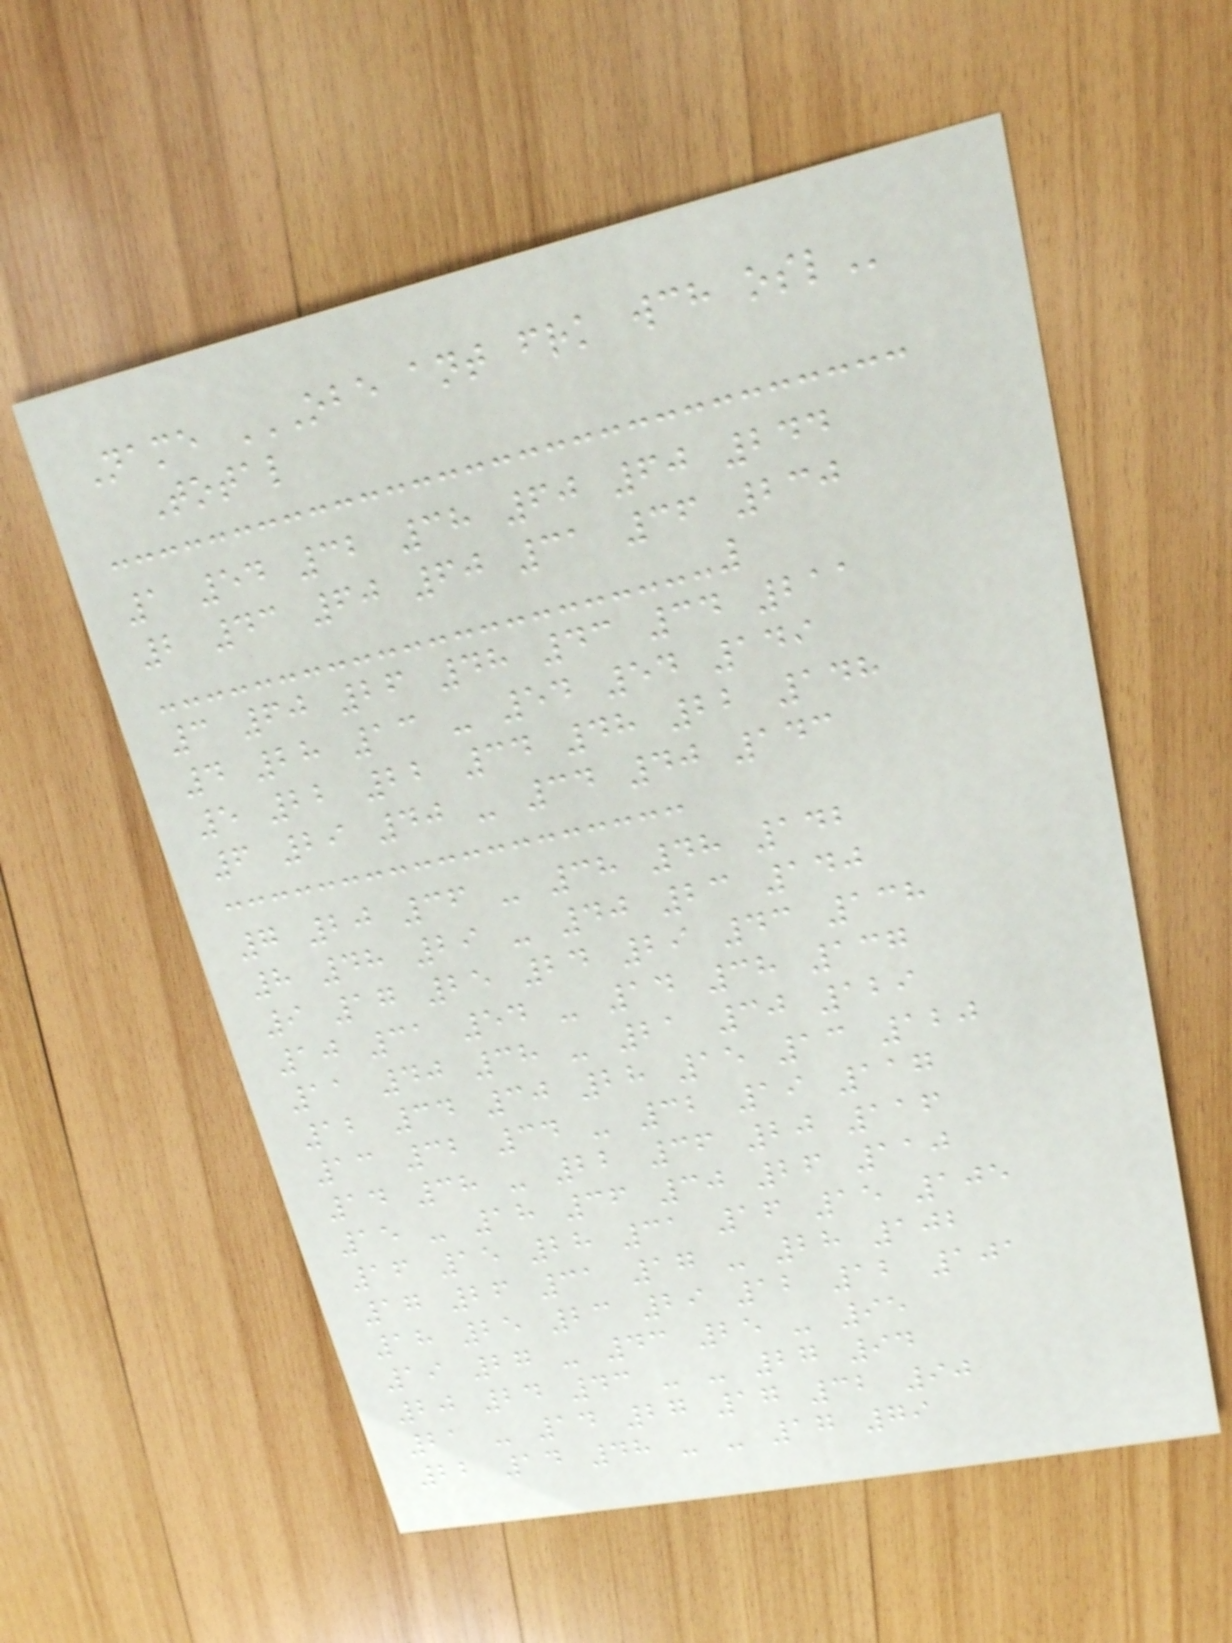Name OBE ANT FRK WCH OSL
Total
1 54 32 38 60 60 244
2 43 60 60 31 36 230
3 60 26 48 43 34 211
4 28 13 - 54 54 149
5 22 22 34 48 22 148
6 29 40 - 34 40 143
7 20 36 - 38 48 142
8 48 29 - 40 23 140
9 17 25 24 29 43 138
10 31 54 - 14 38 137
11 40 38 - 21 30 129
12 34 30 28 15 13 120
13 32 34 - 32 19 117
14 38 - 22 36 20 116
15 - 18 36 30 26 110
16 15 28 31 16 15 105
17 26 31 17 - 28 102
18 25 23 29 12 12 101
19 27 - 43 25 - 95
20 24 43 - - 27 94
21 - 14 27 17 32 90
22 14 48 - - 17 79
